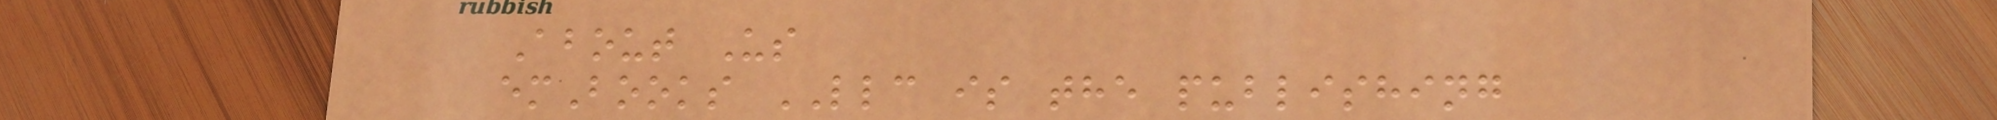About Us
emBooks LLC is the publishing
